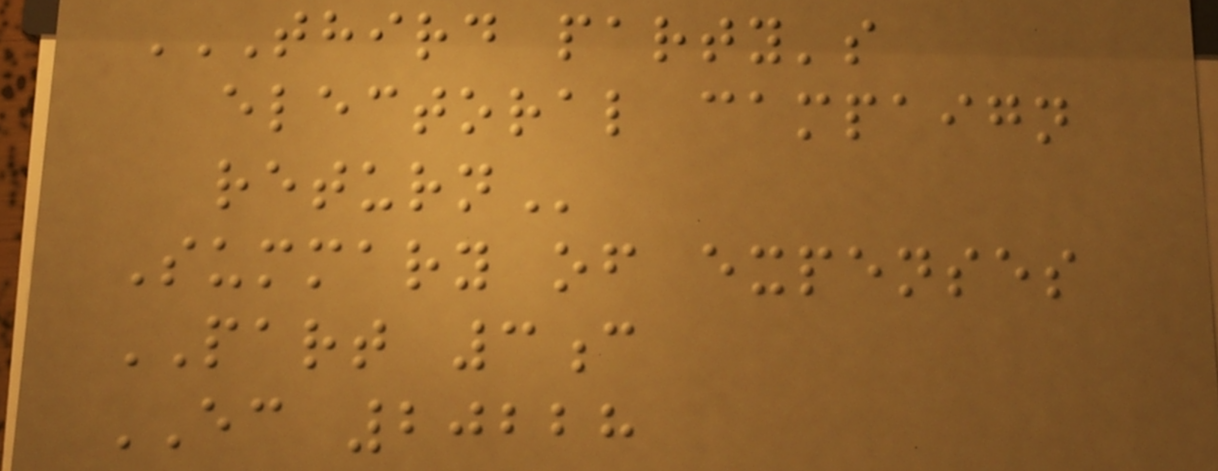THIRD PARTY'S
ELECTORAL CAMPAIGN
RETURN
Summary of expenses
PART 3c
EC 20228
